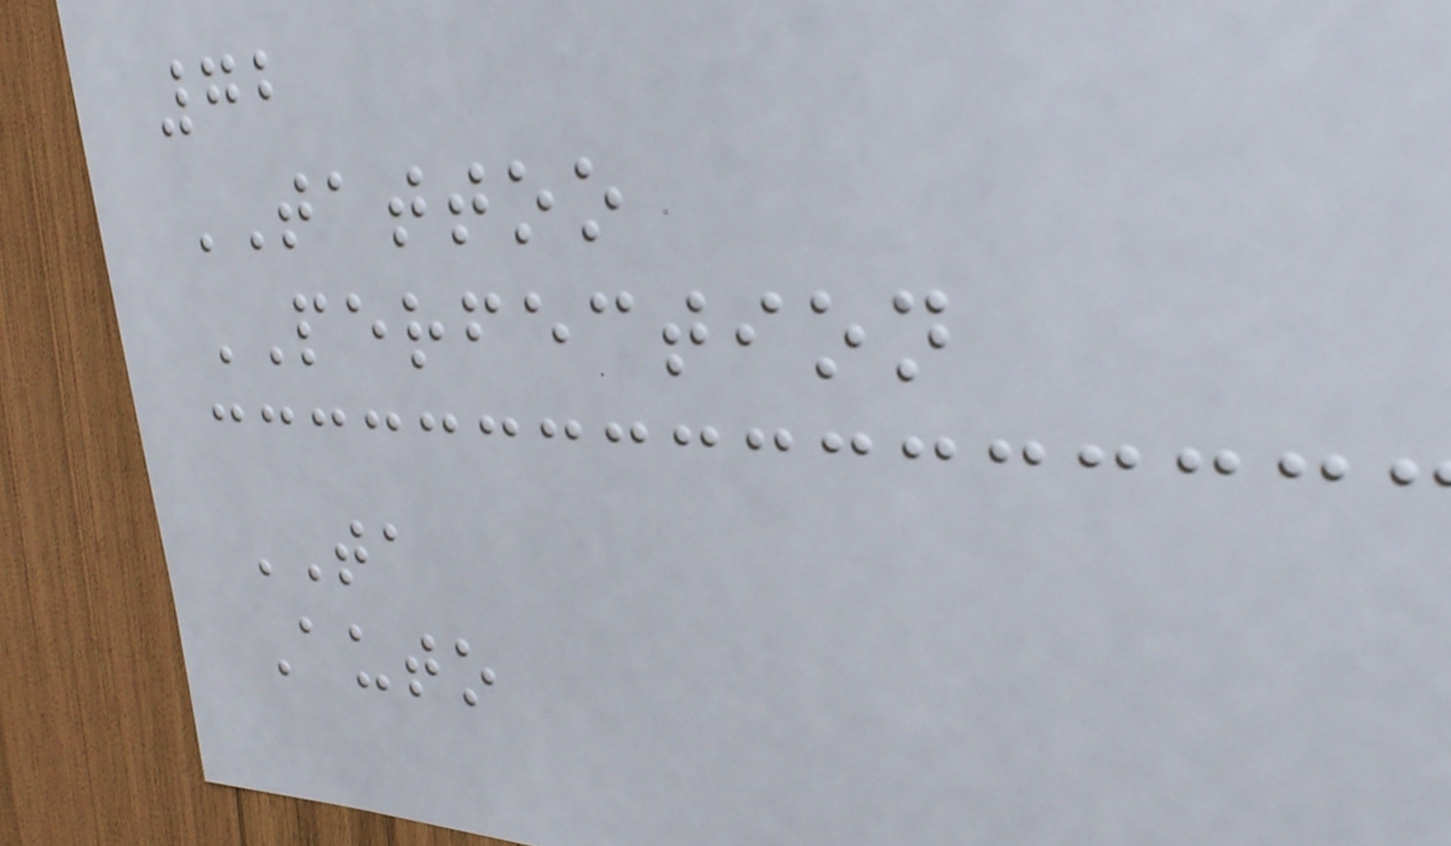72
TATTOO
PERFECTION
TA
Auto
